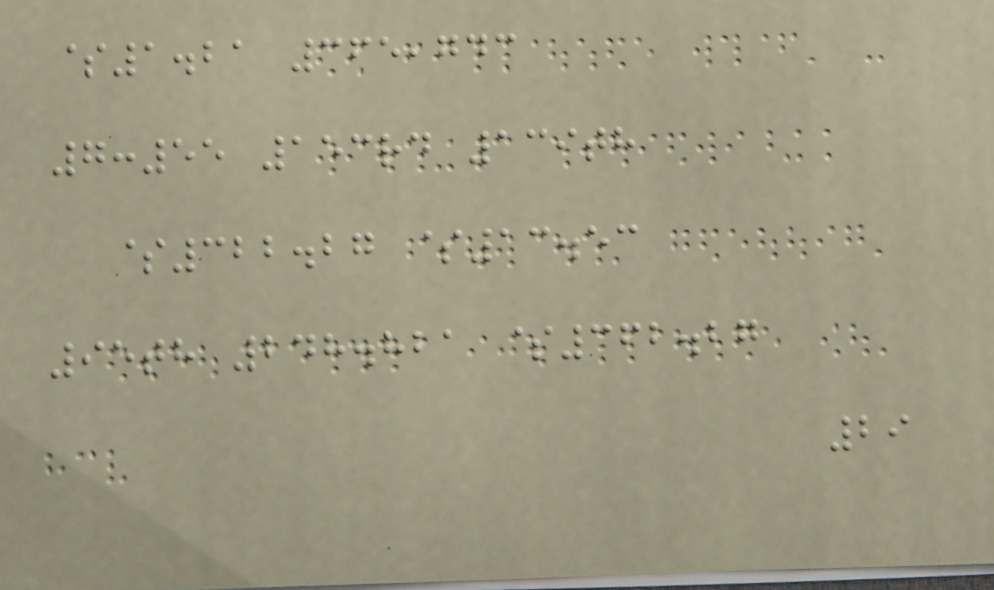$1.21 365,743
7:55 153rd 139th
$322.27 $13.53
95th 248.821 $362.27
29
